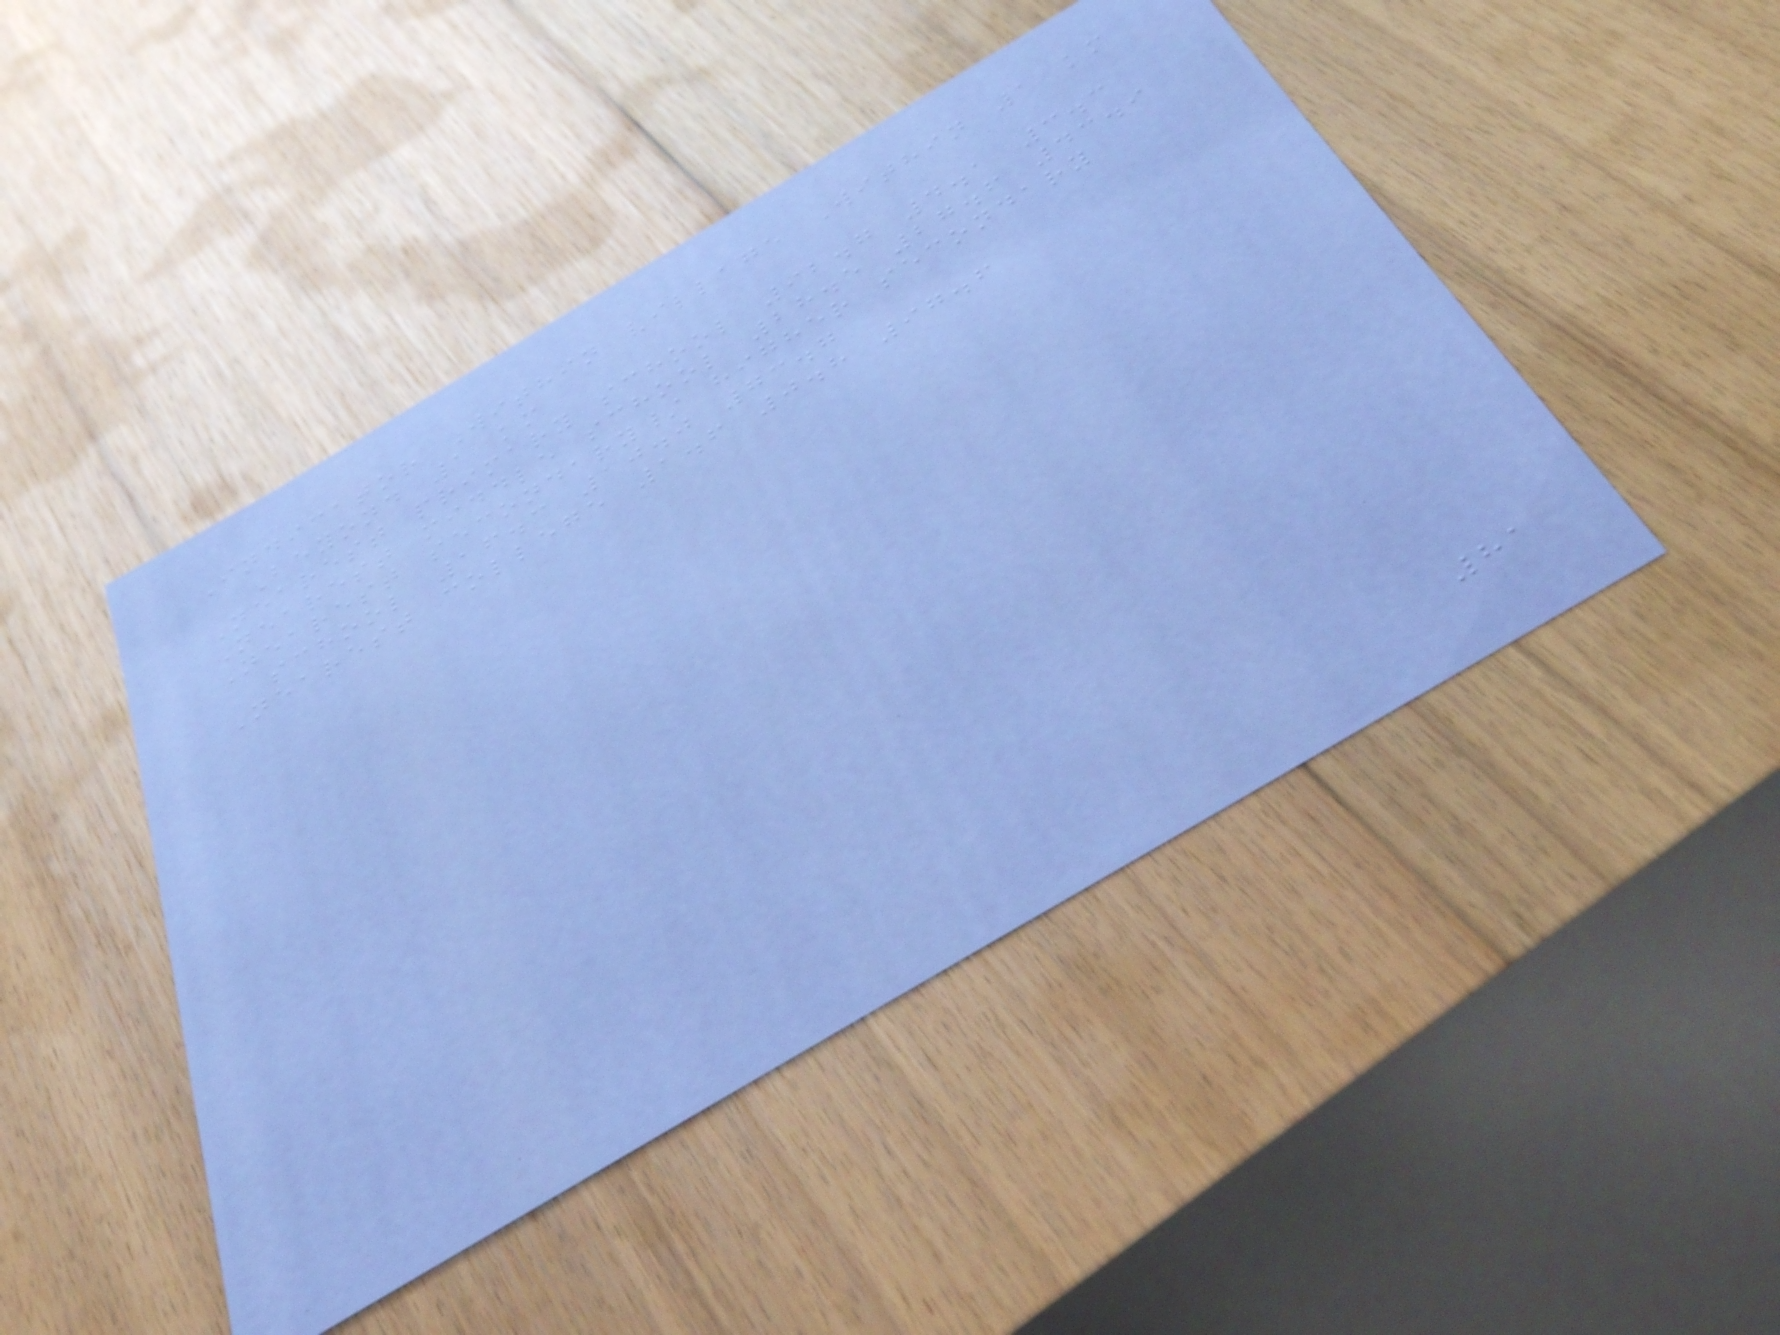Indicator Within village Within 1 km
Beyond 1 km
Nearest primary school 92.7 4.1 3.3
Nearest middle school 28.5 27.6 43.9
Nearest secondary/ higher secondary
school 16.3 10.0 73.7
Nearest college 1.6 0.8 97.6
81
